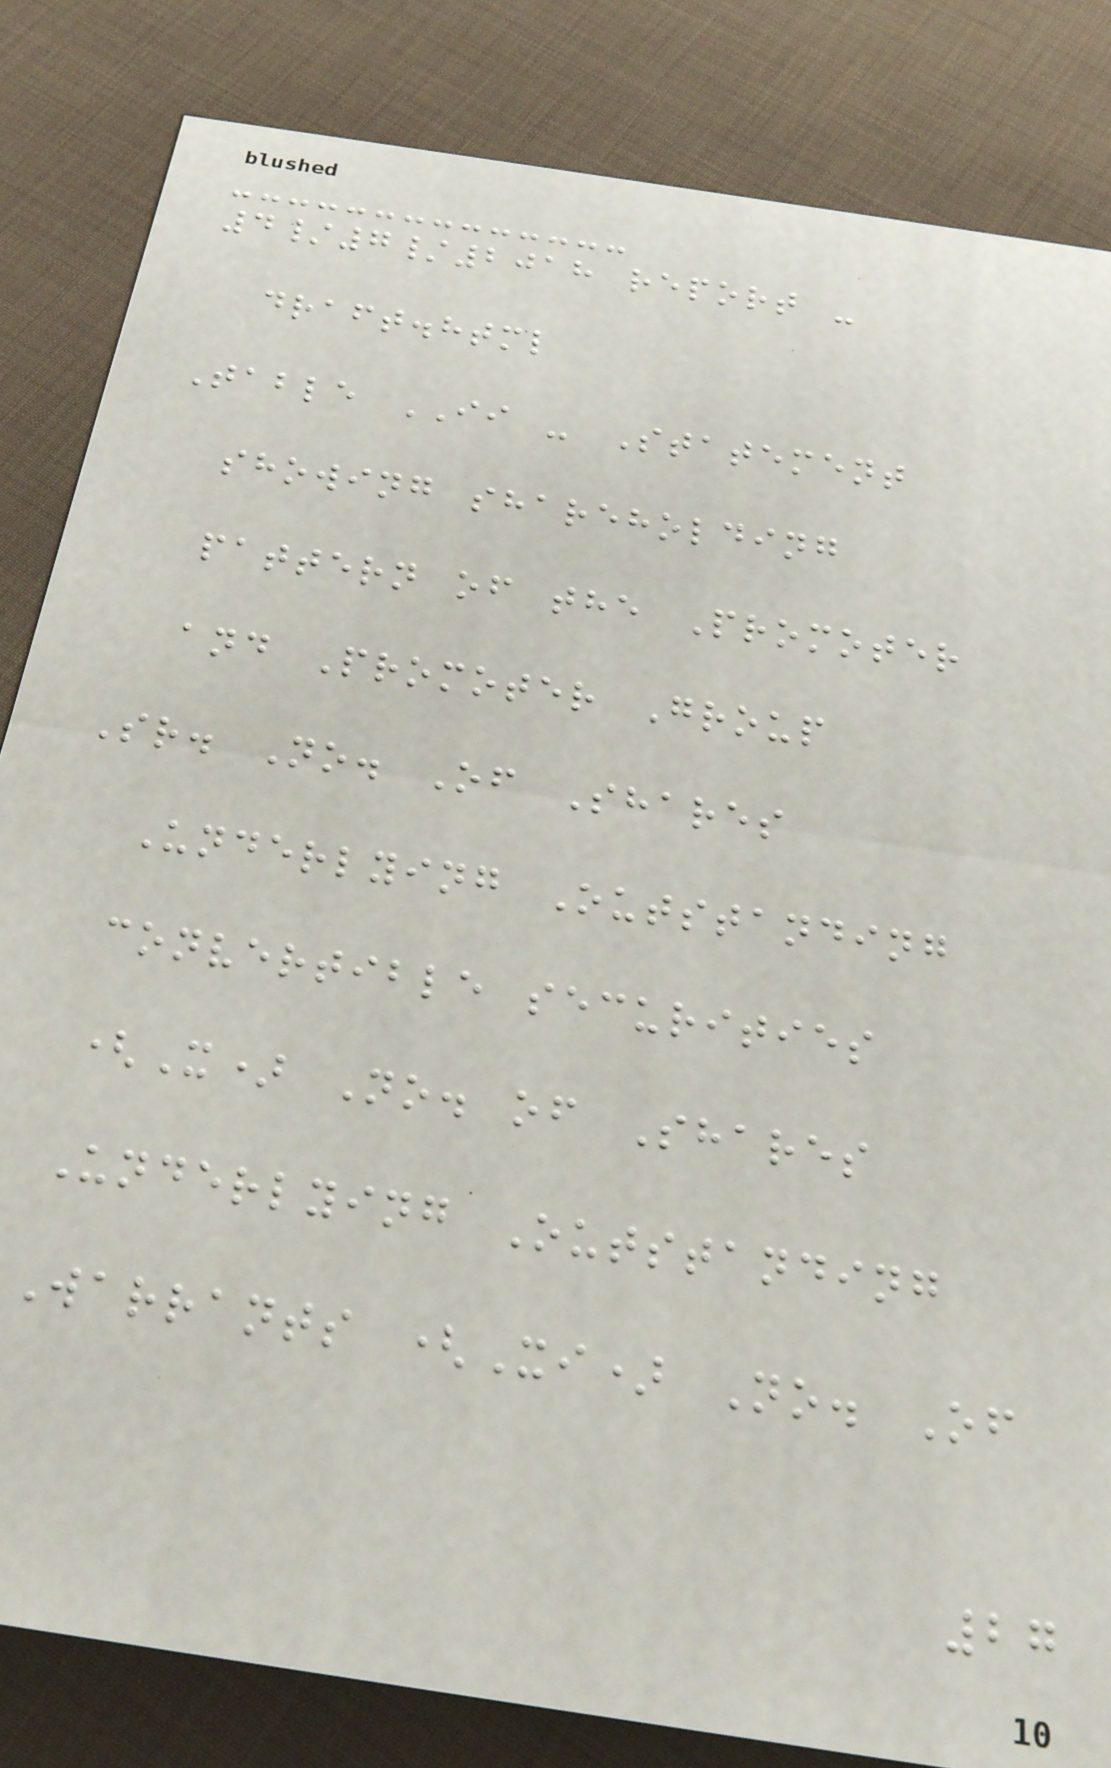4/7/2018 report -
draft.html
Table II - Statement
showing shareholding
pattern of the Promoter
and Promoter Group
Sr. No. Of Shares
Underlying Outstanding
convertible securities
(X) No. of Shares
Underlying Outstanding
Warrants (Xi) No. Of
27
